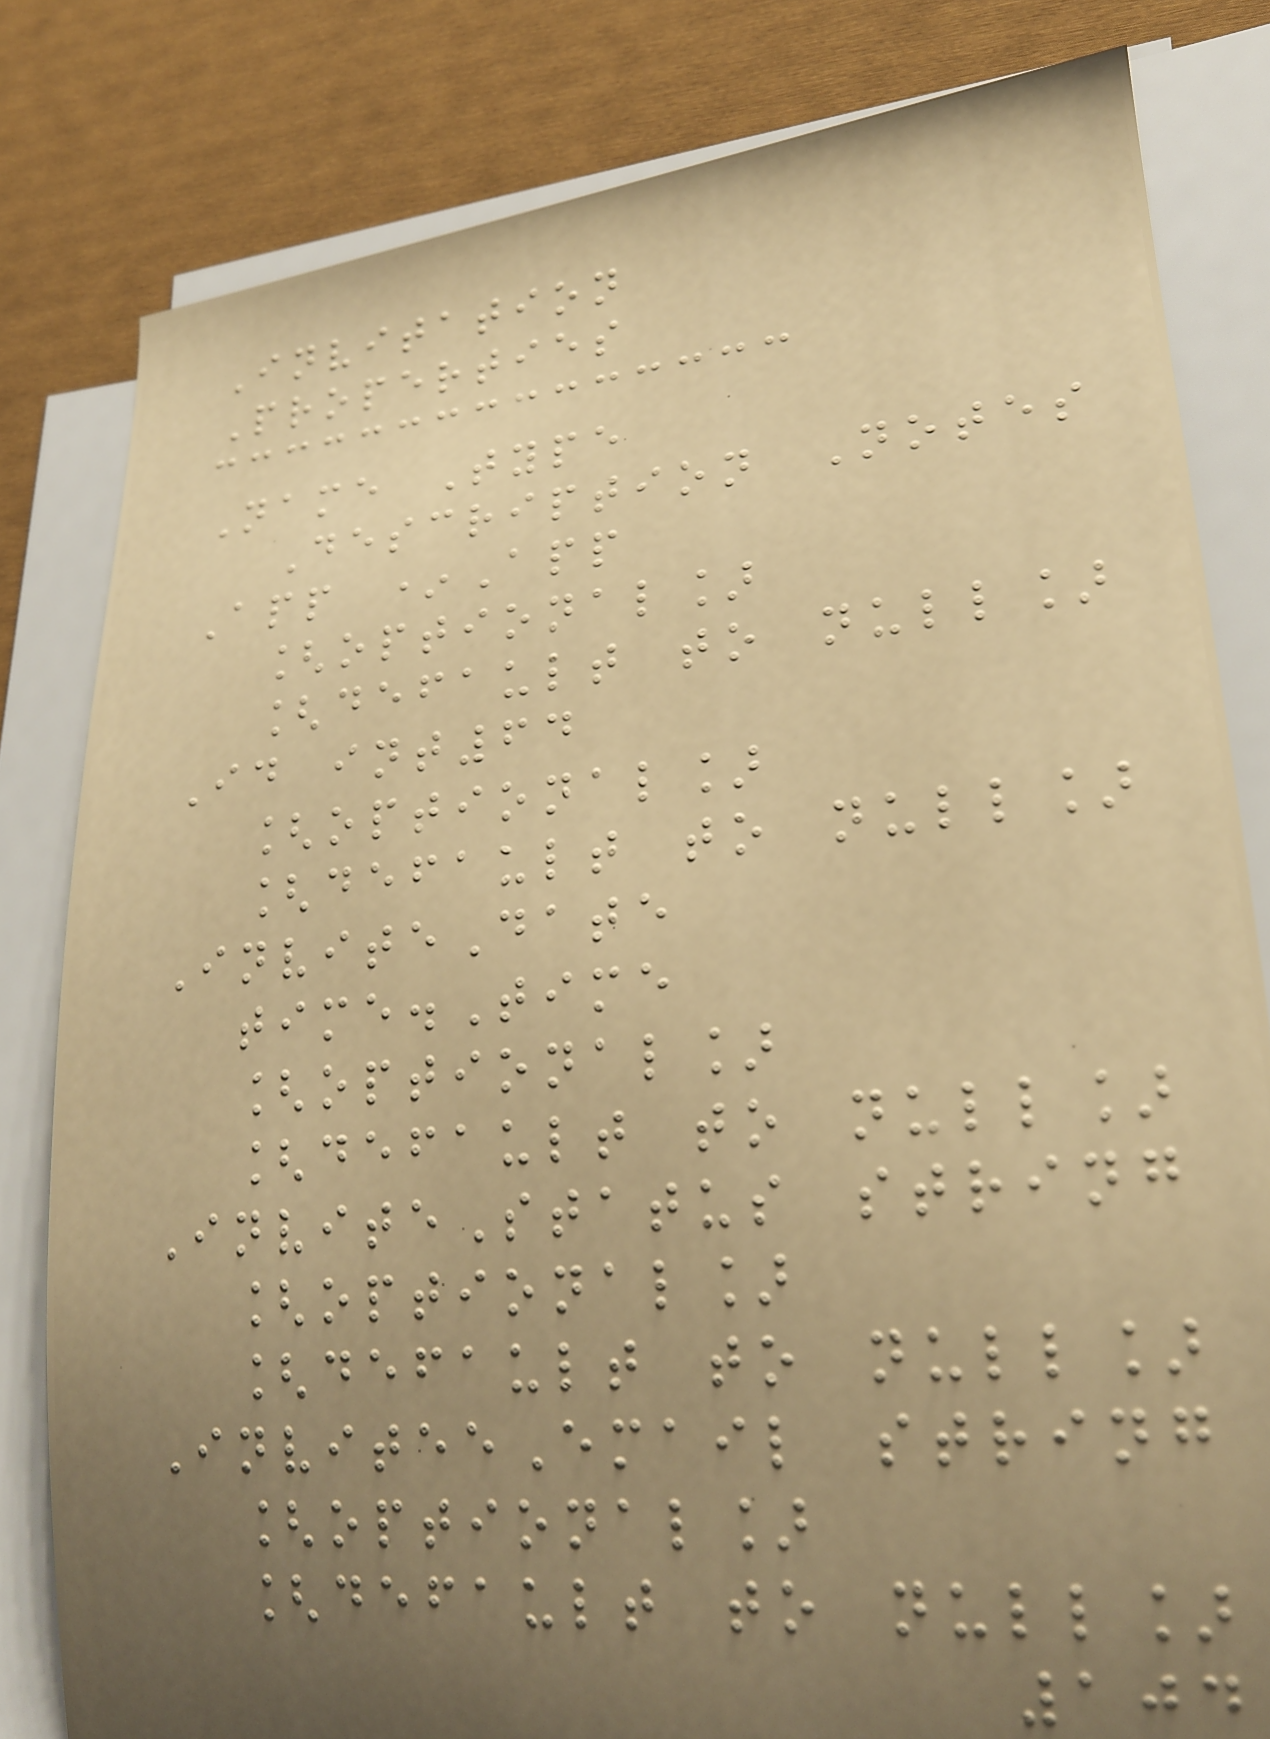Invitation
Properties
Name Type
Description Notes
App *App
[optional]
[default to null]
Id int64
[optional]
[default to null]
InviteDate
time.Time
[optional]
[default to null]
InviteStatus string
[optional]
[default to null]
InviteeEmail string
[optional]
[default to null]
104
